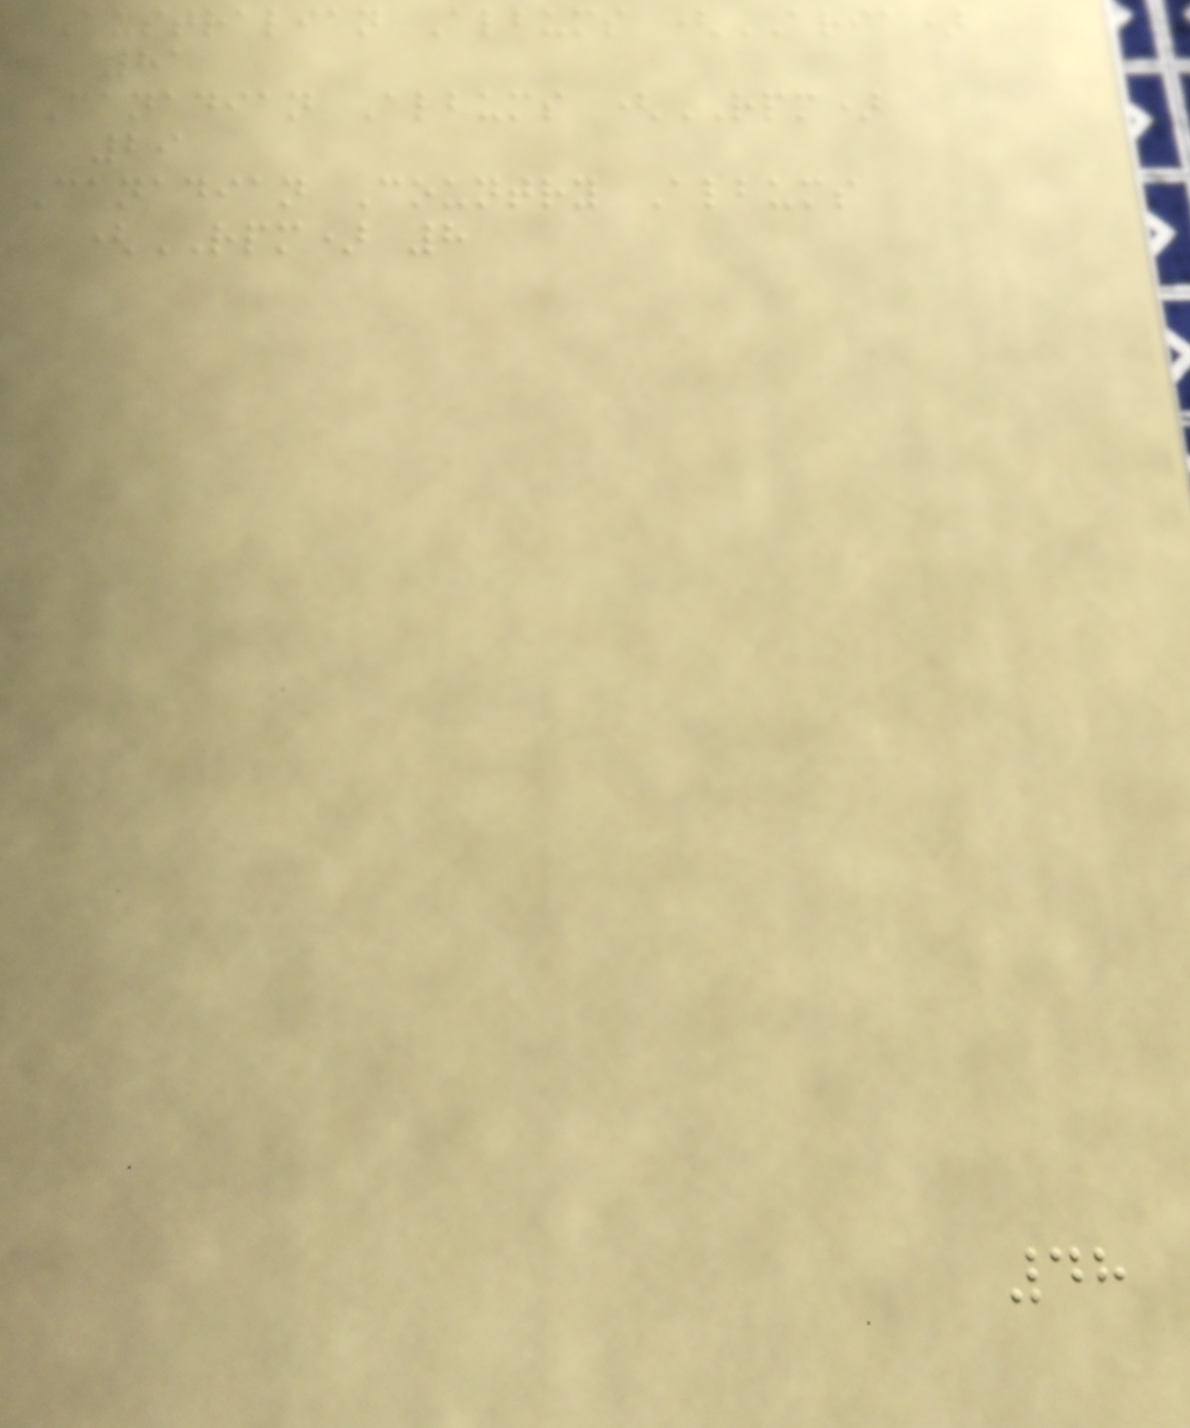Australian Albums (ARIA)
81
Canadian Albums (RPM)
29
Canadian Country Albums
(RPM) 8
48
